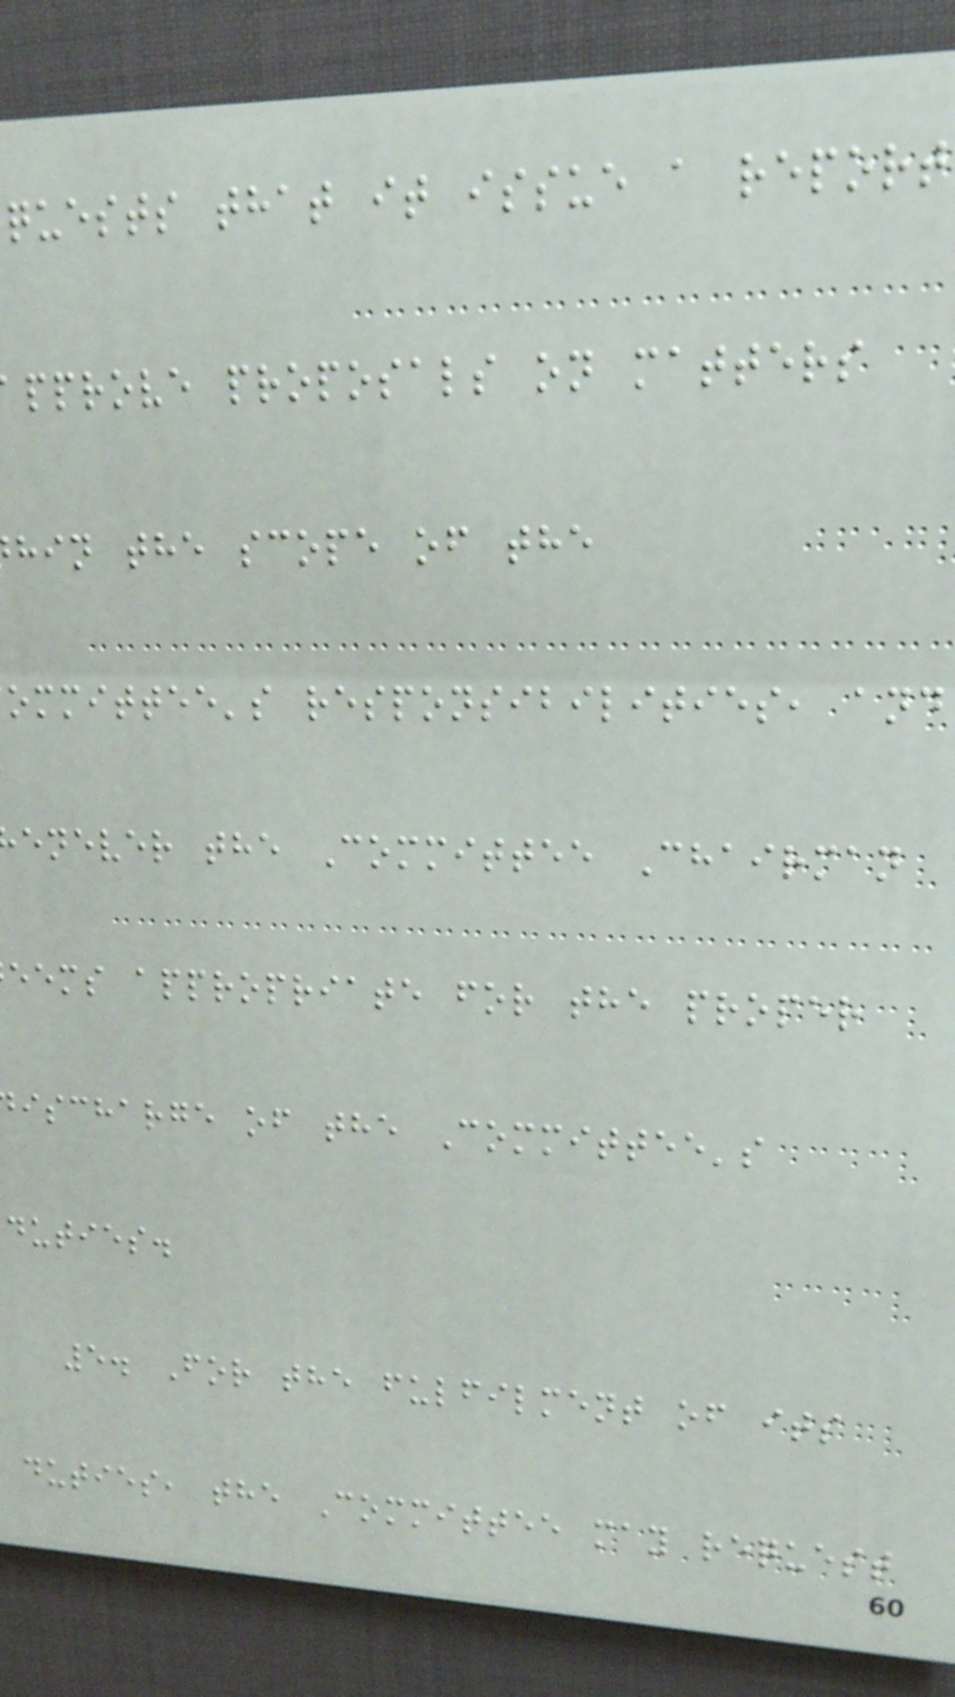quests that it issue a report
pprove proposals on matters
hin the scope of the
ommittee's responsibilities, and
enever the Committee Chairman
eems appropriate for the proper
ischarge of the Committee's
duties.
5. For the fulfilment of its
duties, the Committee may request
